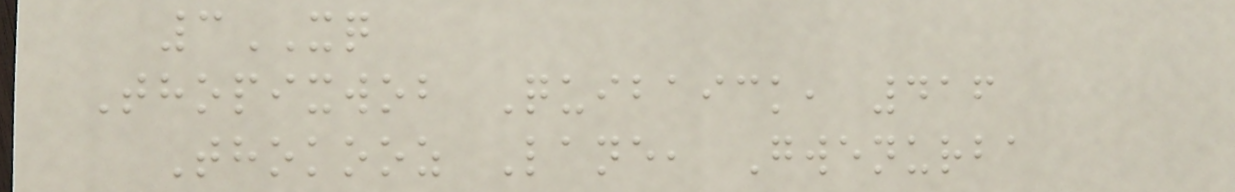3XQ
Thopixwob Quibaick, 416
Thokooz Lane, Gwenurba
